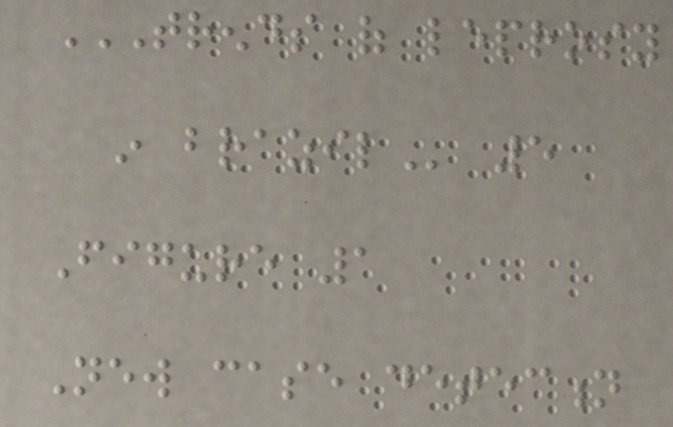TRENDS OF LEPROSY
IN BRAZIL 5
Figure 1
New case detection
